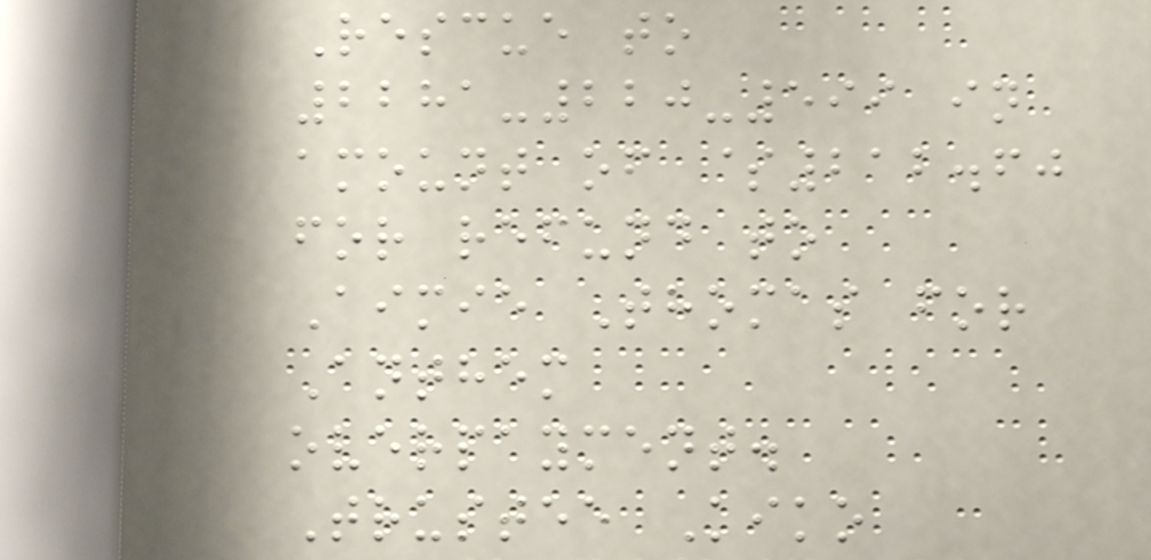Rescue to
2281-220-599 in
amount of $212.60
for refund to
Aimie Thomas for
Anthem
overpayment.
Trustee Kiko
